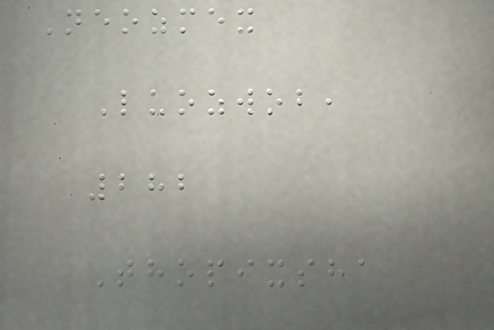Neozmex
Luozwob,
282
Thopixsha
